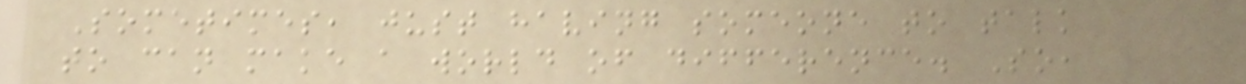Sometimes, just having someone to talk
to can make a world of difference. So,
